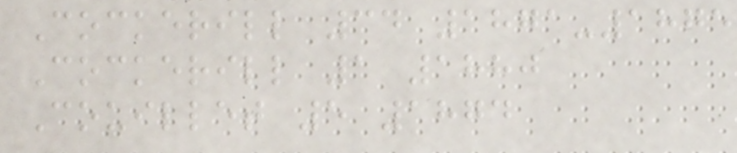Cockerill 34 1871-1875
Cockerill 1 1880
Couillet 5 1874
